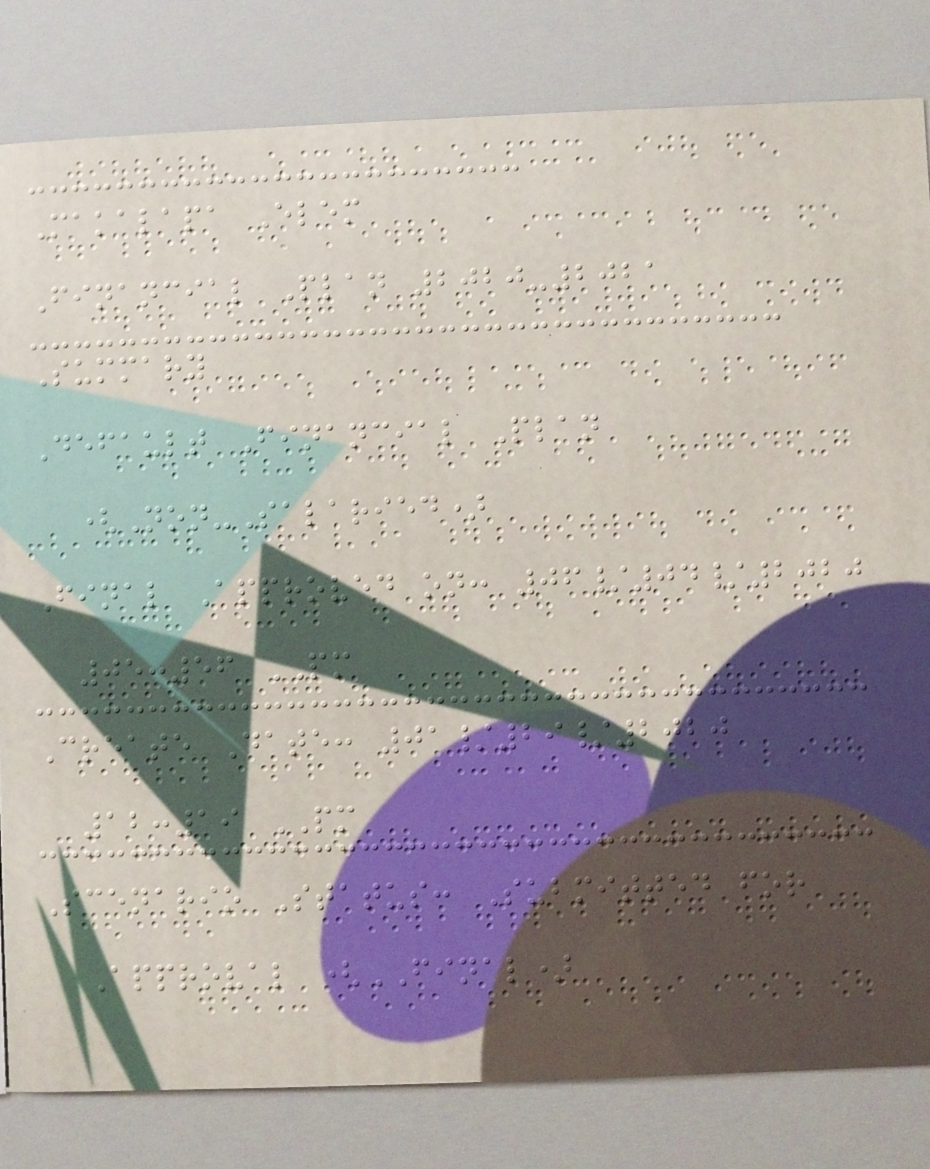Makalapa Elem
Financial Plan 2020-2021
Summary
Default Financial Plan
(Non-Salaried)
Final Approved on: 06/04/2020
05:56 PM
Create Date: 01/29/2020
12:19 PM
Scenario Status: Submitted for
Approval (FINAL)
